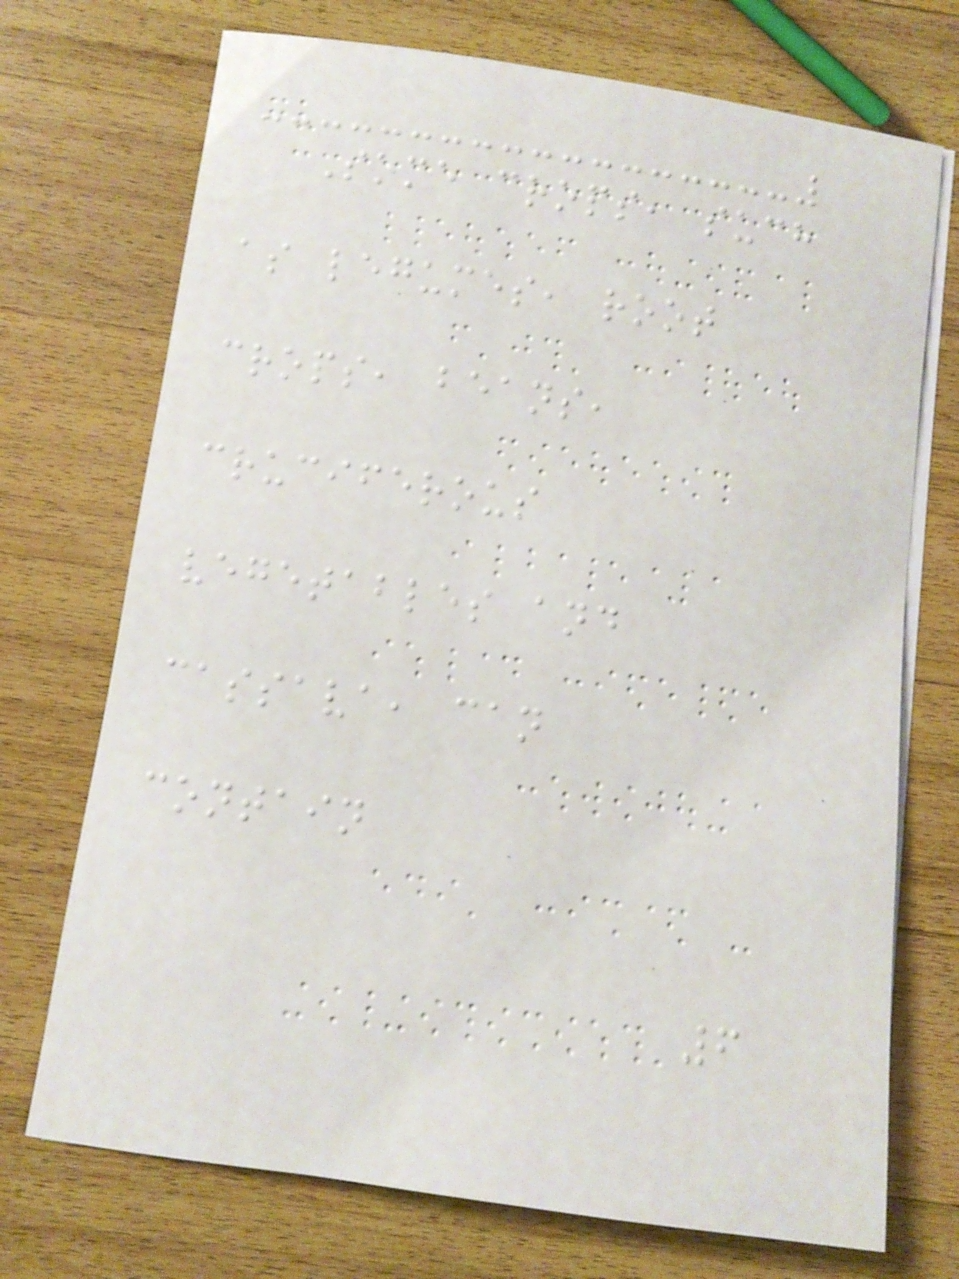Some crops, such
as legumes, root
crops, beans,
cruciferous
vegetables and
cassava, can
contain
6
